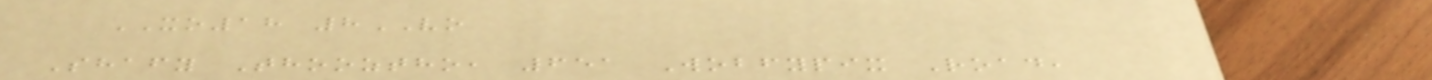XO18 8VO
Shafy Thooztho, 651 Wobfypix Road,
